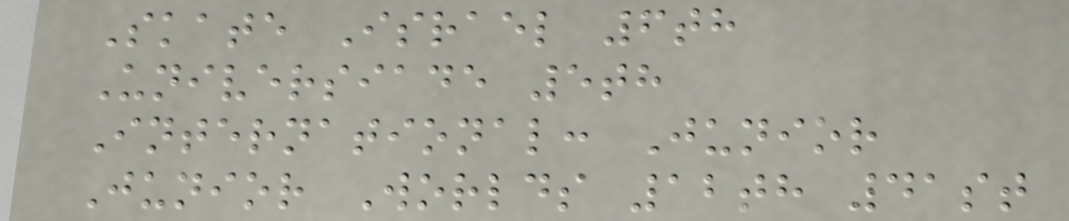Skate Israel 6th
Universiade 5th
International: Junior
Junior Worlds 12th 41st
